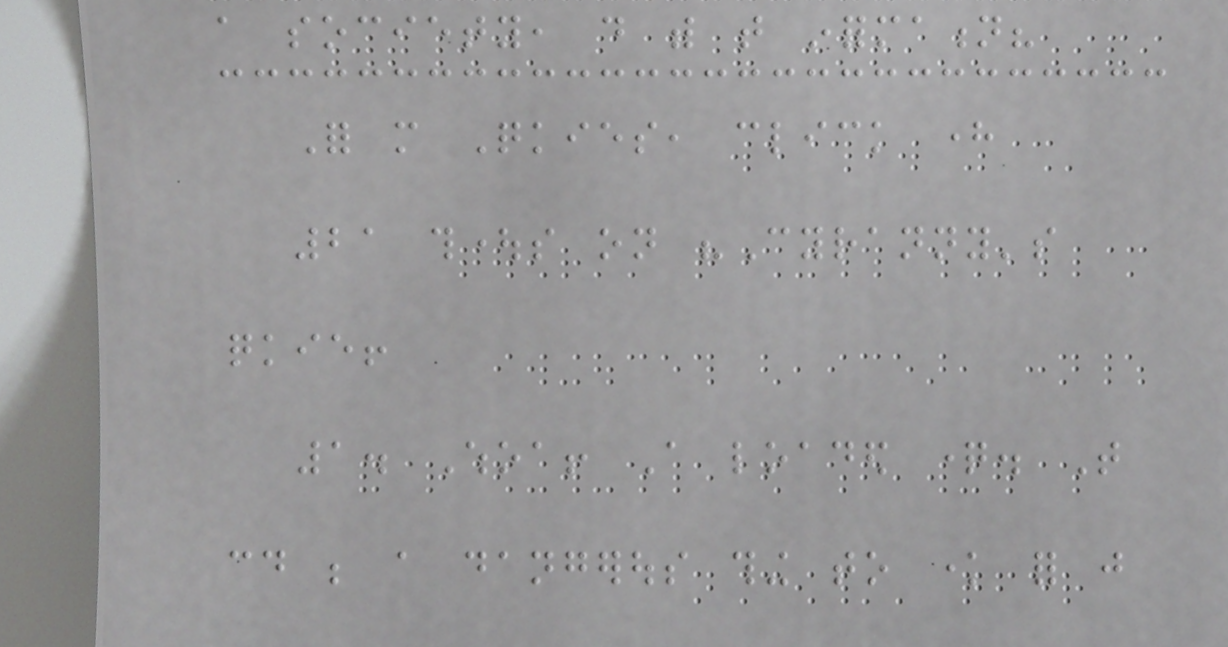a society, do with that information?
For more Quickies, click here
21 thoughts on "Cyranny's
quickie!
1. Whoa! A loaded question. That
could be a dangerous thing to know for just
